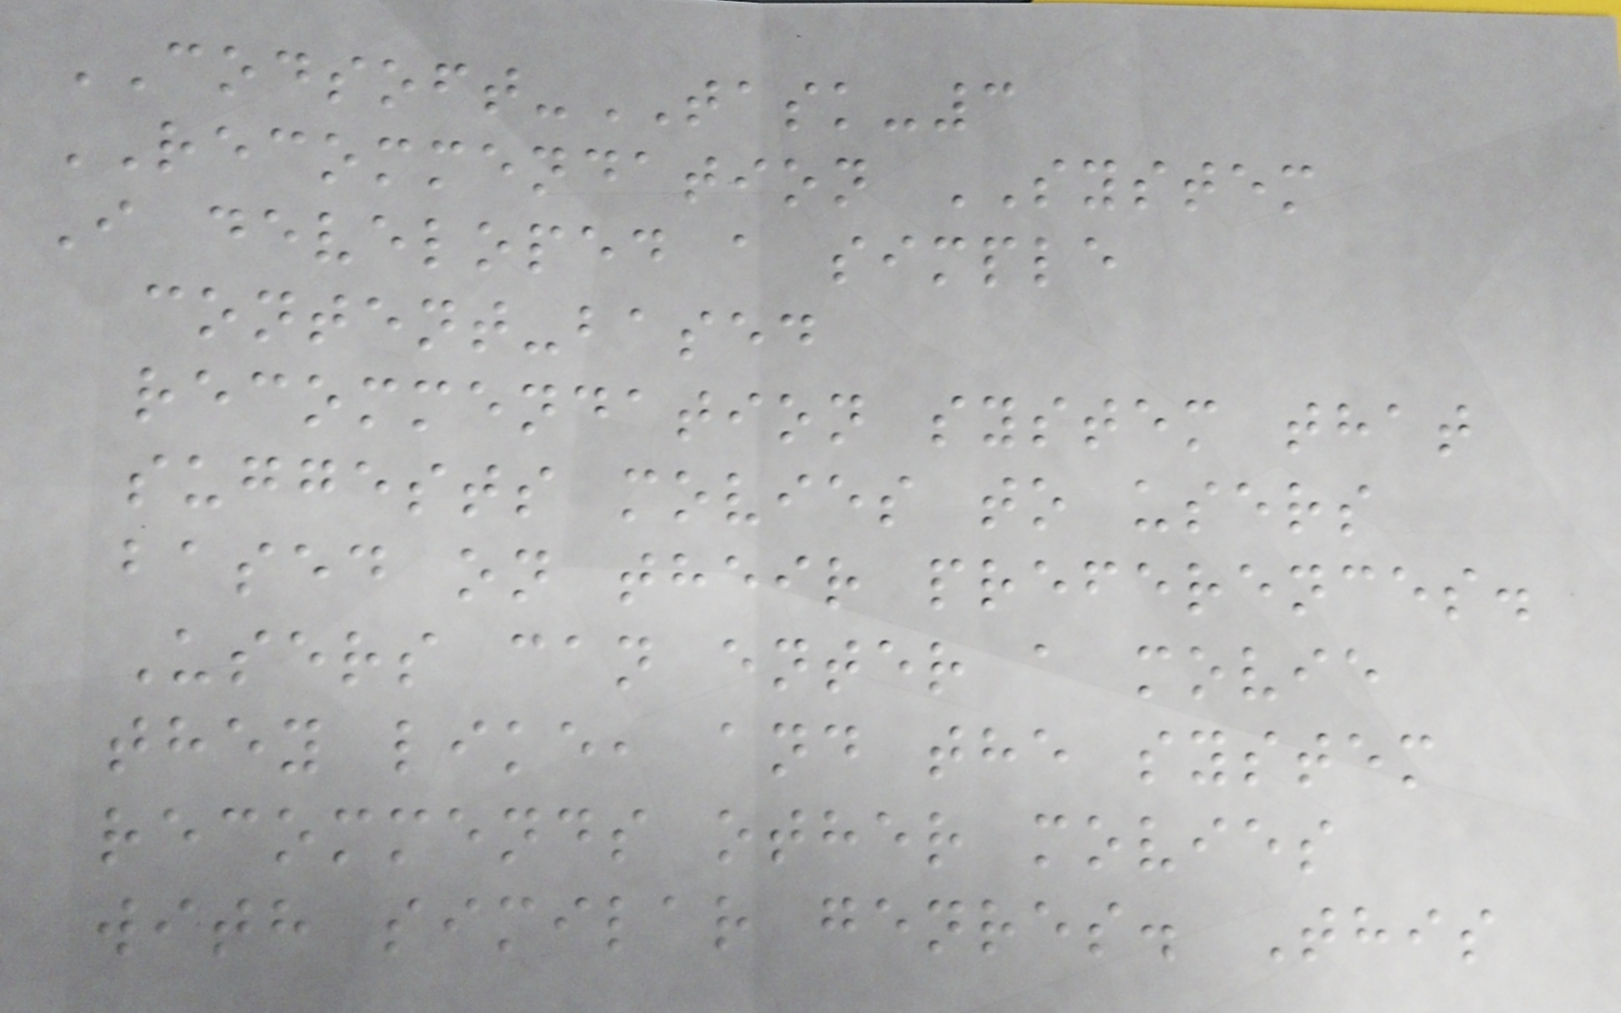CODSOFT-TASK-3
RECOMMENDATION SYSTEM
I developed a simple
content-based
recommendation system that
suggests movies to users
based on their preferences.
Users can enter a movie
they like, and the system
recommends other movies
with similar genres. This
